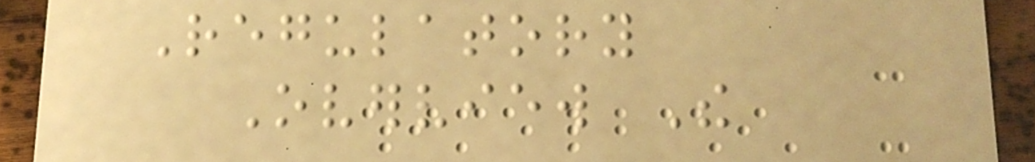Regulatory
Overview The
